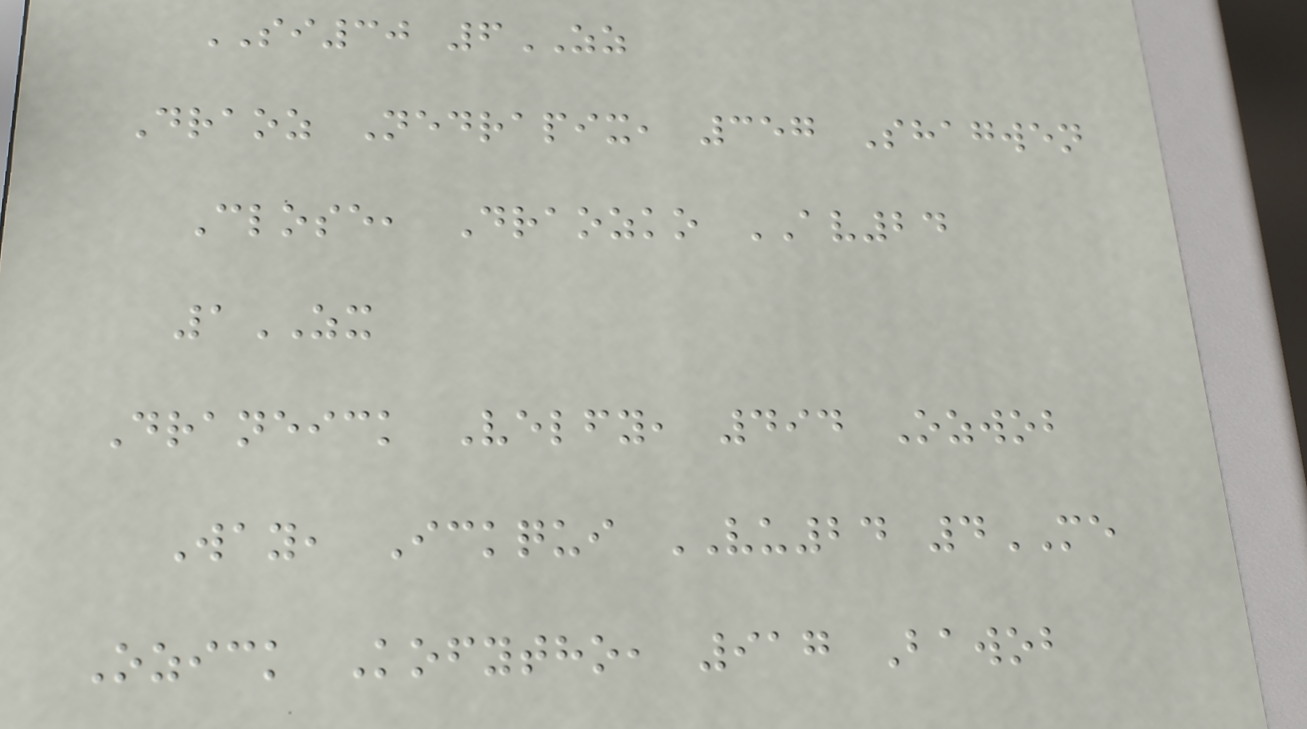SI30 6ZZ
Draoz Nedrapix, 357 Shagwen
Close, Draozko AV24
1ZX
Draneick Velfy, 494 Ozwob
Way, Ickqui VU24 4ME
Ozick Kofytho, 917 Bawob
